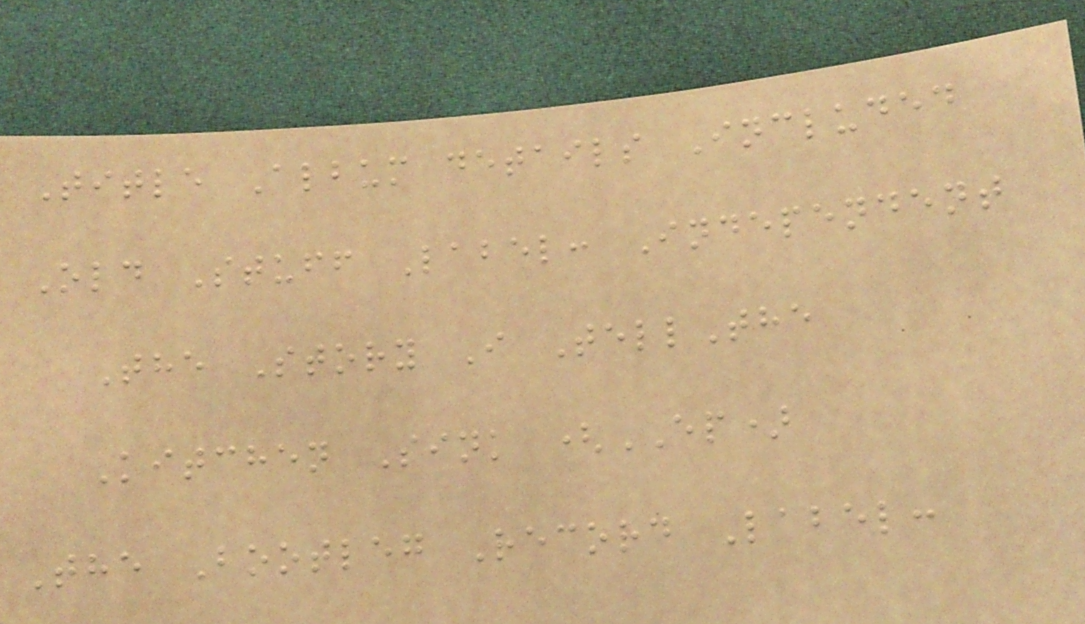Title Album details Included
Old Stuff Label: Independent
The Story I TellThe
Kitchen Sink (EP)
The Bootleg Record Label:
